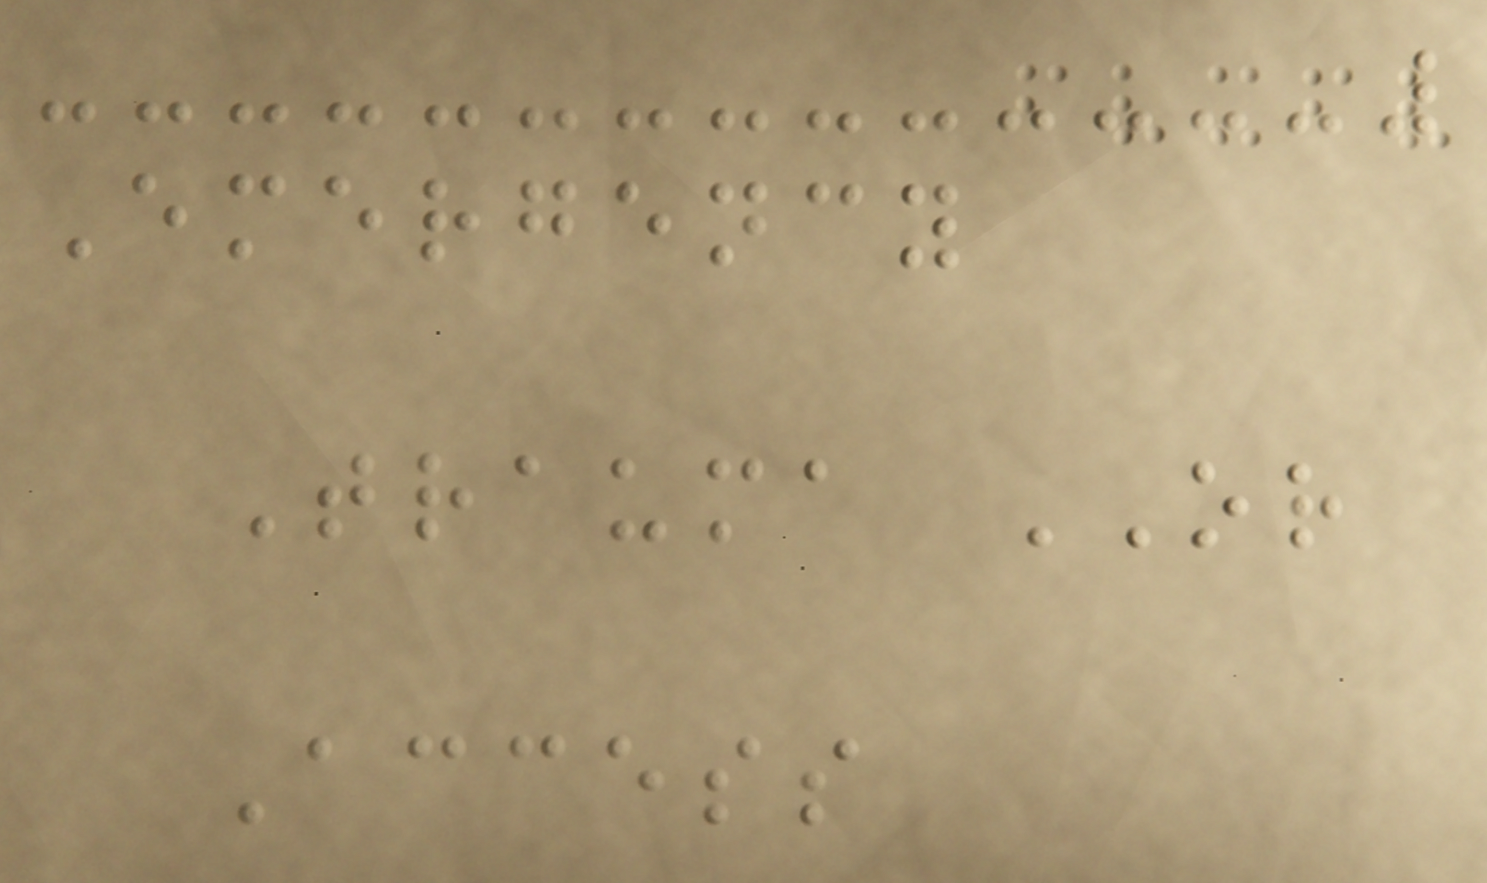Emergency
Trauma OR
Access
